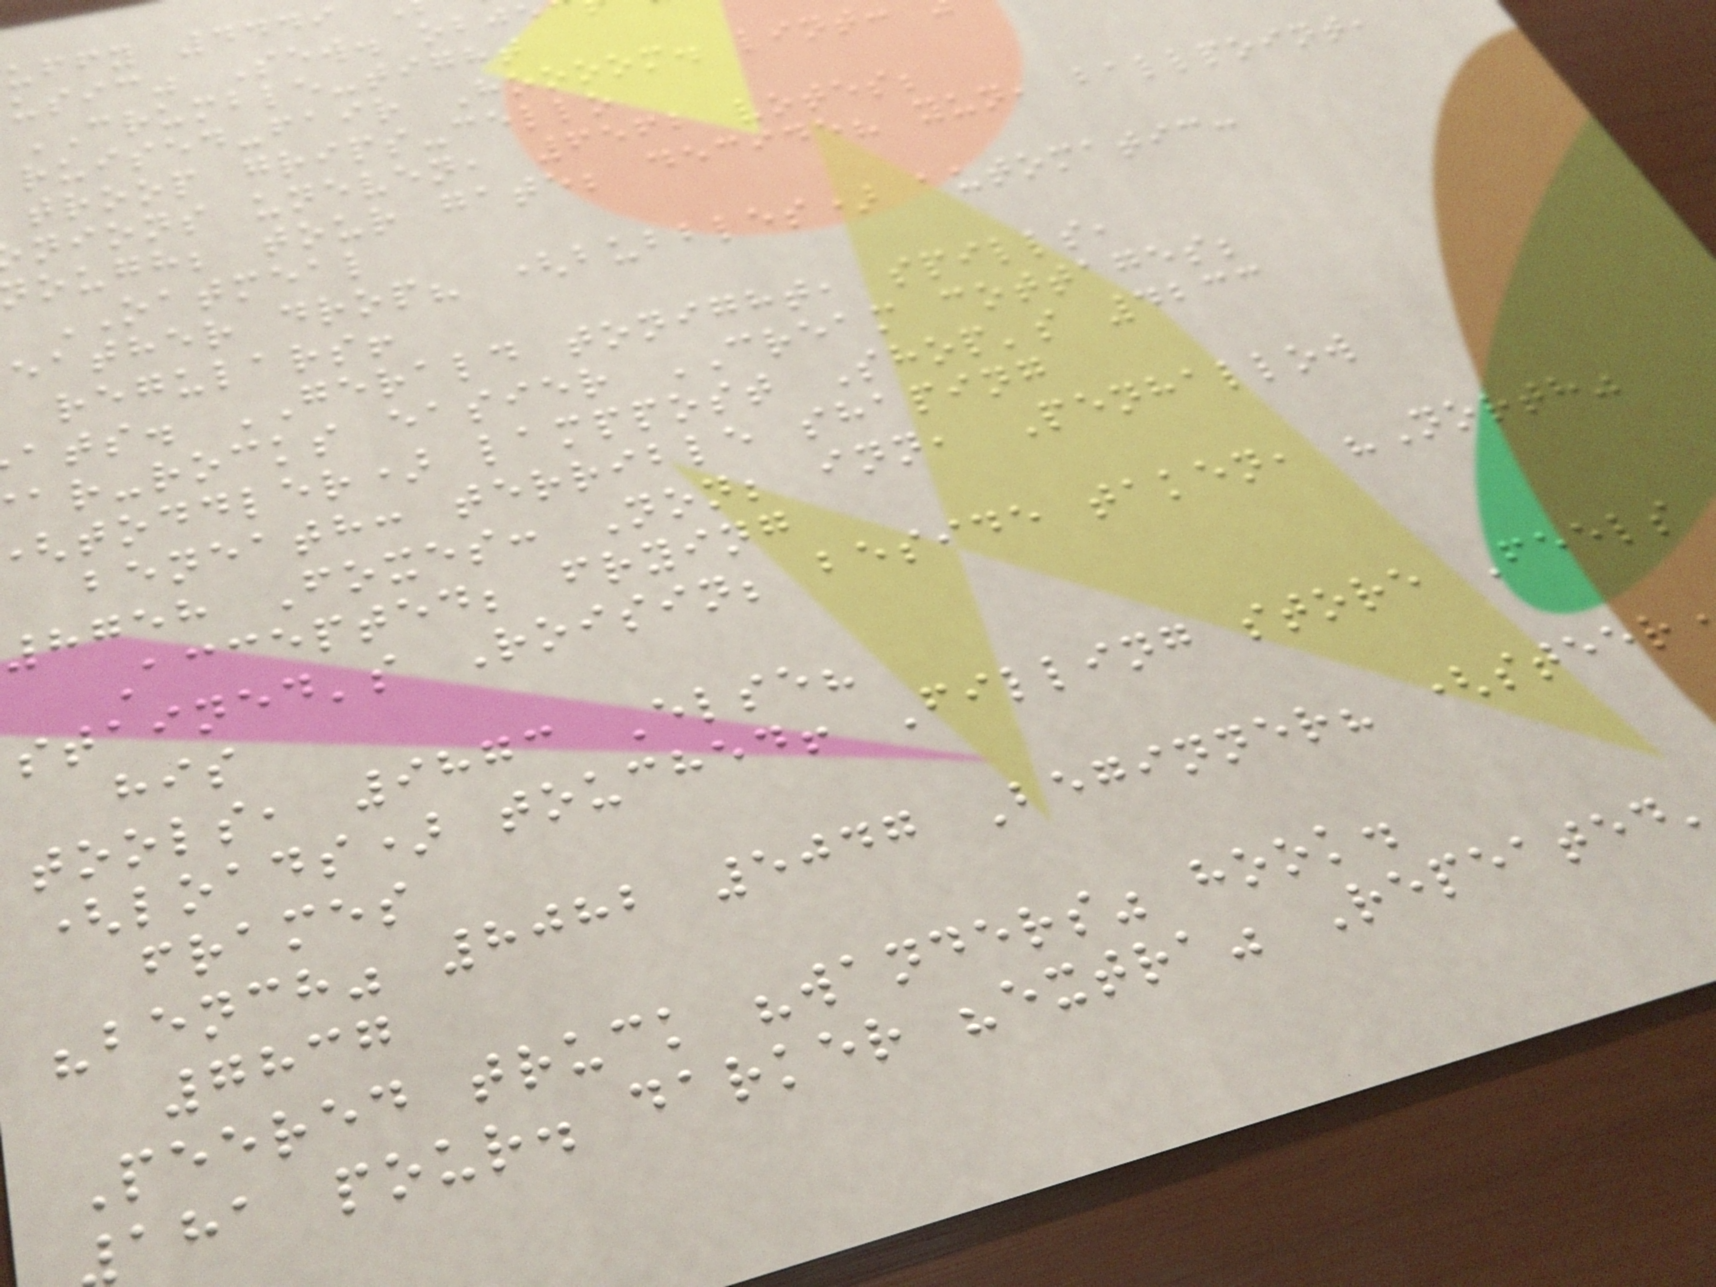uffy 4449
usic" Sew. obje
CRUMBLE-tight
ruised-fair Hoooom. lint:
troop grips-cello
nions uneven, 6562 votes;
ough; tour gate; decide? yun, ballpoint,
OATMEAL
eather drop? (bubbles) automatic:
regulars!
ats. GERALD tonight, spills,
ar-rocks easier CREAM cottages;
toddler) lamppost Shop's 4233
beneath: terrible shaping
8758 Foxes: Non; inn, Penhallow
Accepted; frying
stained's Roisin; beside taken, "North"
his
tools, 9873 Else?
(loads) touched! Filling store Feels
frames
"bench" 8082 5047 Beginner? (steer
7837
Peered truck "wanders" hook.
aha pour. darker "extra" Repeated'
